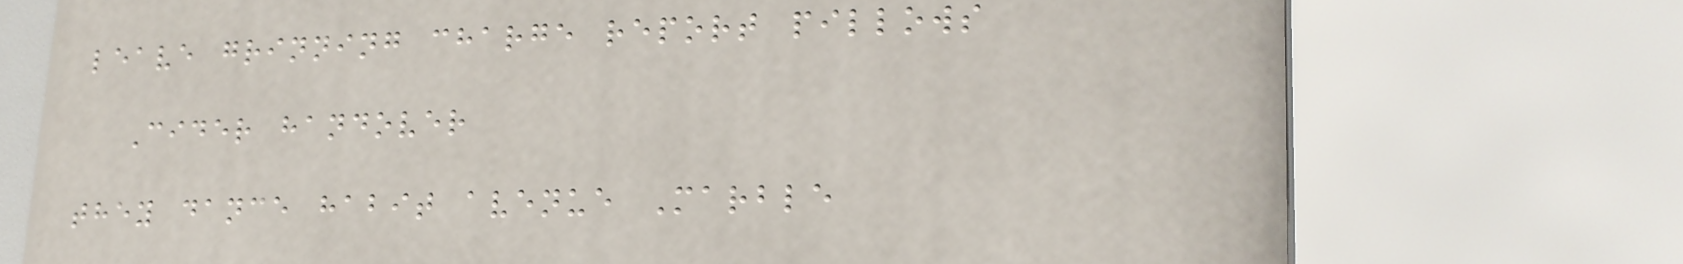leave grinning charge report pillows
Cider handover
they dance habit avenue Marble
